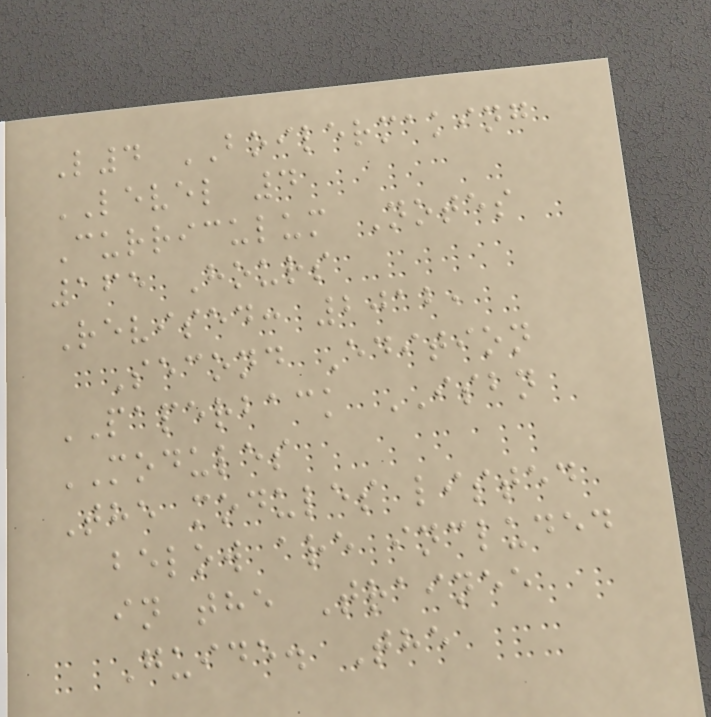L4 BOILERMAKING
LEVEL 4
Curriculum Notes
165 Hours
Revised: 2012,
Second Edition
PAPERBACK ISBN
MODULES
The modules listed
below are included
in the Trainee
Guide. The
